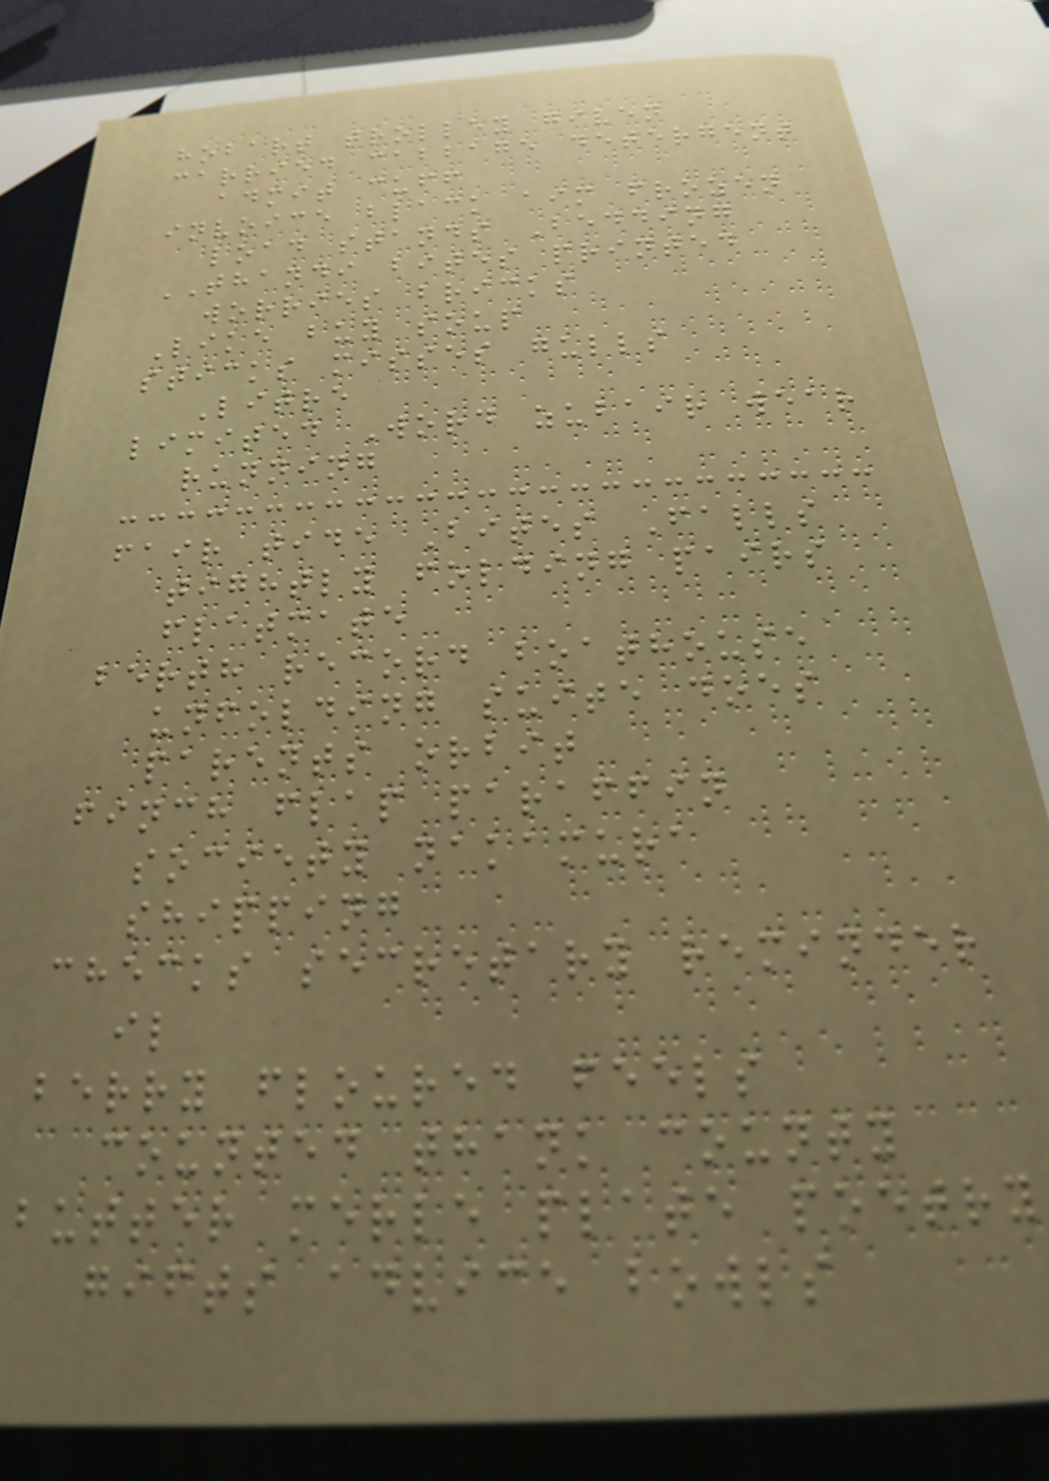hobart trolley given
carried cabbage detergent
admit cuff
invoice black aim frozen
load stands Bedding
THANDI bites printed
worries bricks
Like buy soup
sticks misses gulls
Litre
limited Word zubair wear
running
fair tide Bites Falls
tightly folding pairs
flatmate
berth record boathouse
unfolding suite does
parents orbit
finch flap paraffin
society nakamura
shipping
checks secretary reminder
il
berry floured feels
counted thank county
butter merle plate poetry
gifts advice bowls
